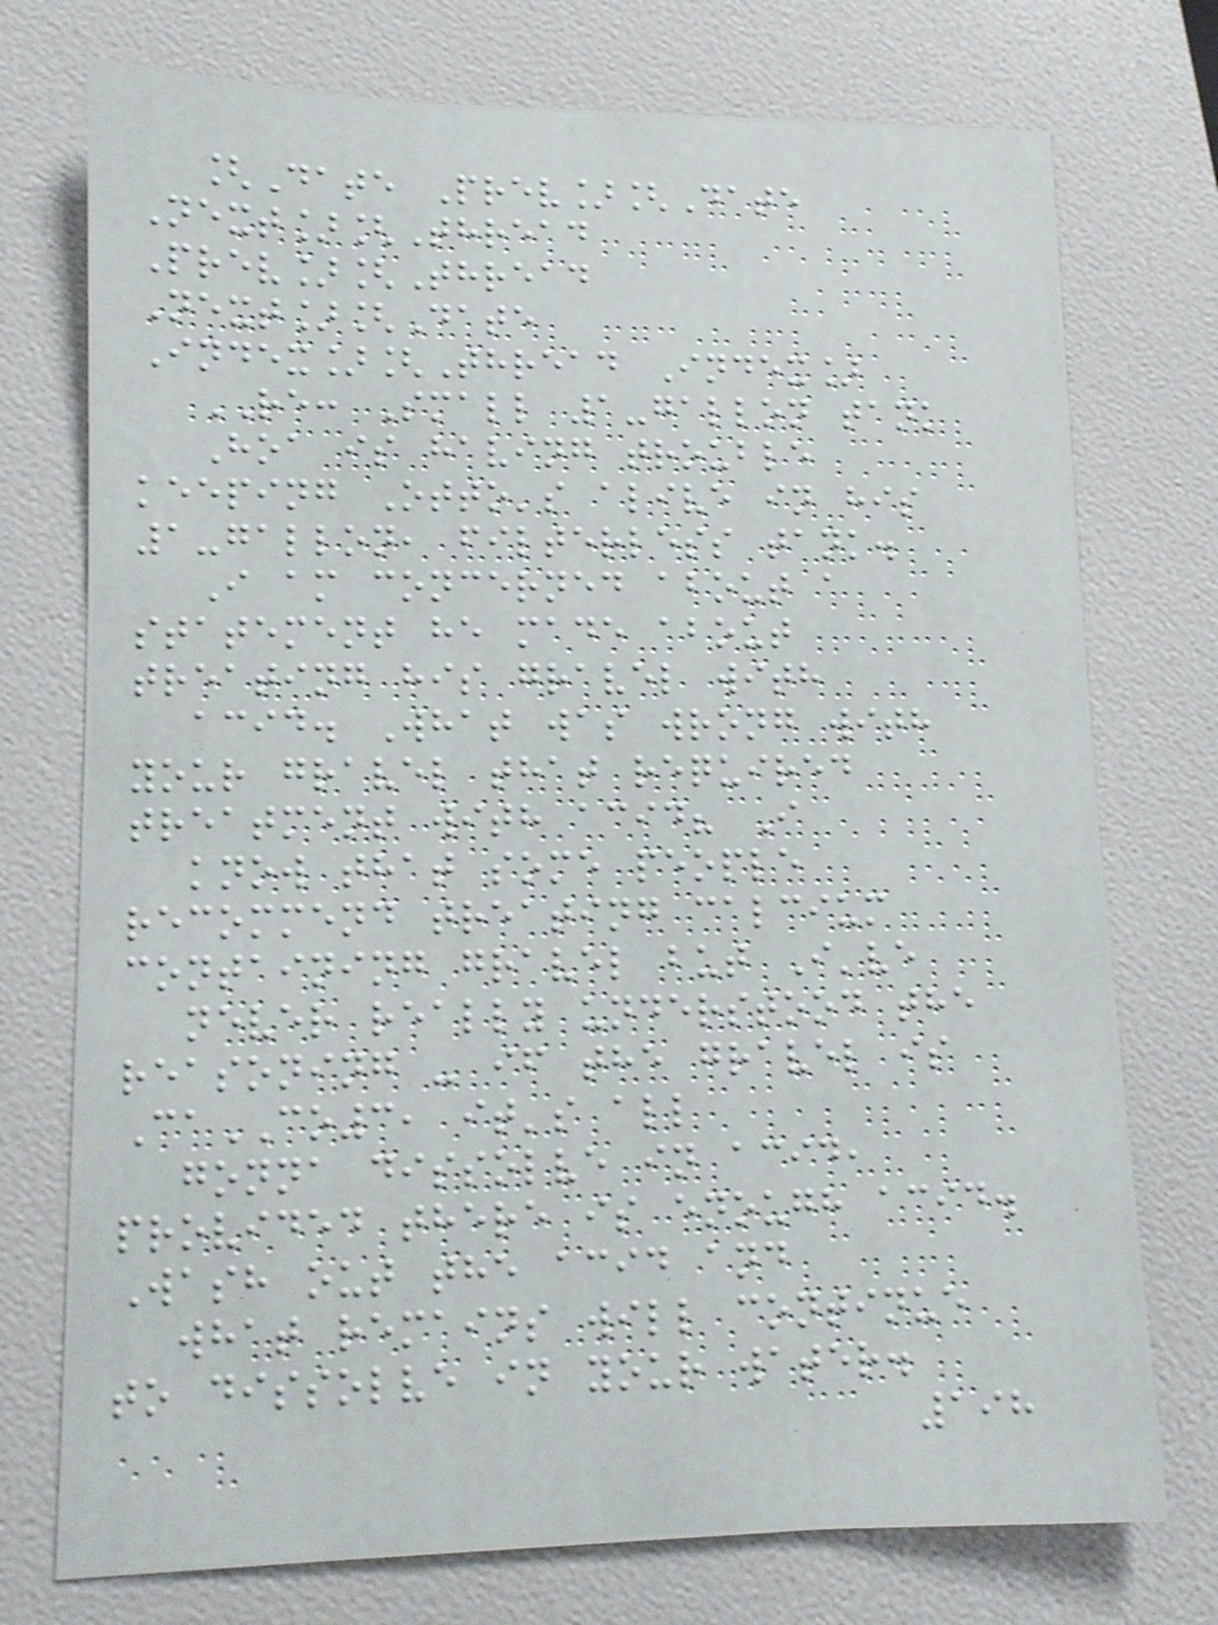[Date Prev][Date
Next][Thread
Prev][Thread
Next][Date
Index][Thread Index]
RE: Small 1-gallon tank
Hoa is having trouble
keeping Otto's alive in his
1-gallon, filterless tank.
I am concerned about a
statement he made about
treating his gravel with
acid. What was wrong with
your gravel that required
treatment with acid? I
know that some people
recommend treating calcium
containing gravel but I've
never really understood the
reasoning - if the gravel is
CaCO3, it's all
gonna dissolve in acid,
provided there is enough acid.
Wash out the acid and
what remains will continue
to dissolve in your water.
198
